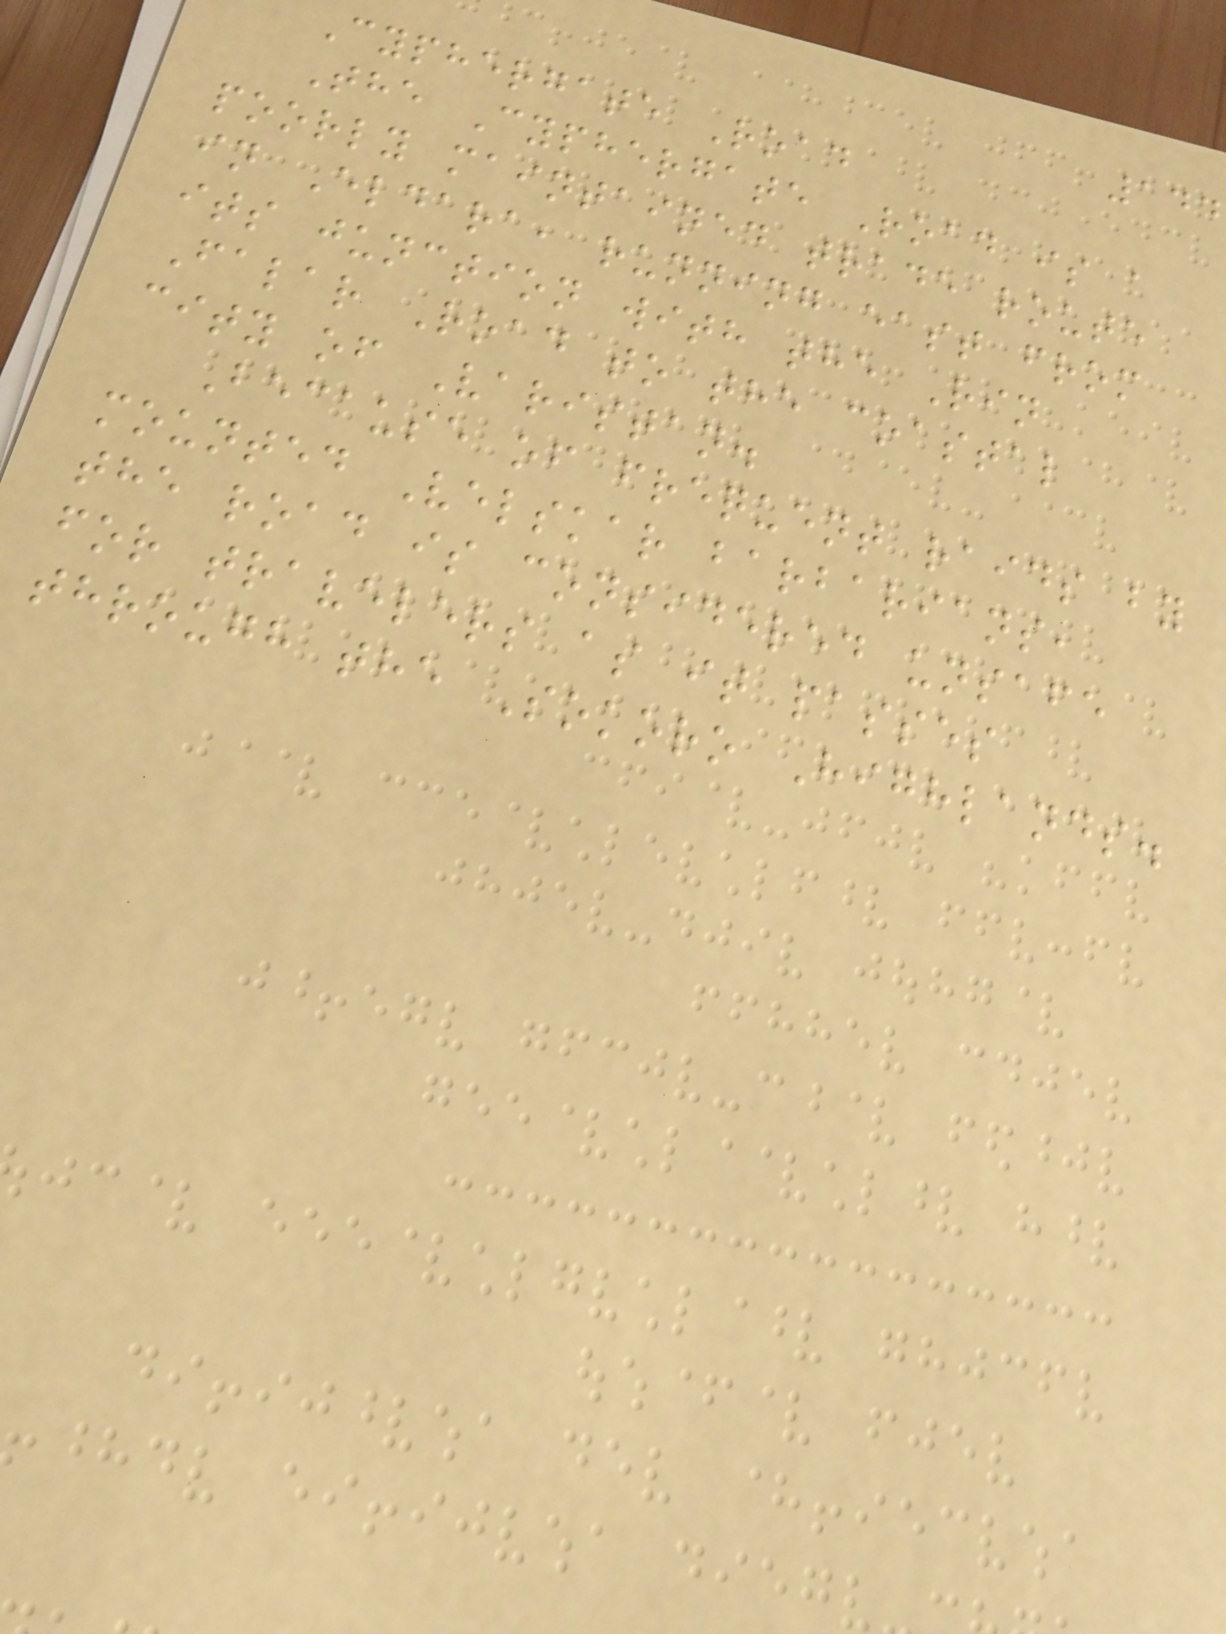144
Cyphergate Road
The Cyphergate Road is a
poorly maintained trade route
in Eldara, running east from
its junction with the Rin
Falar Road to the coastal
city of Varistan.
Because of frequent raids by
mounted Velskar barbarians,
the road is considered unsafe
for travelers as it passes
through the Sokoro Highlands.
